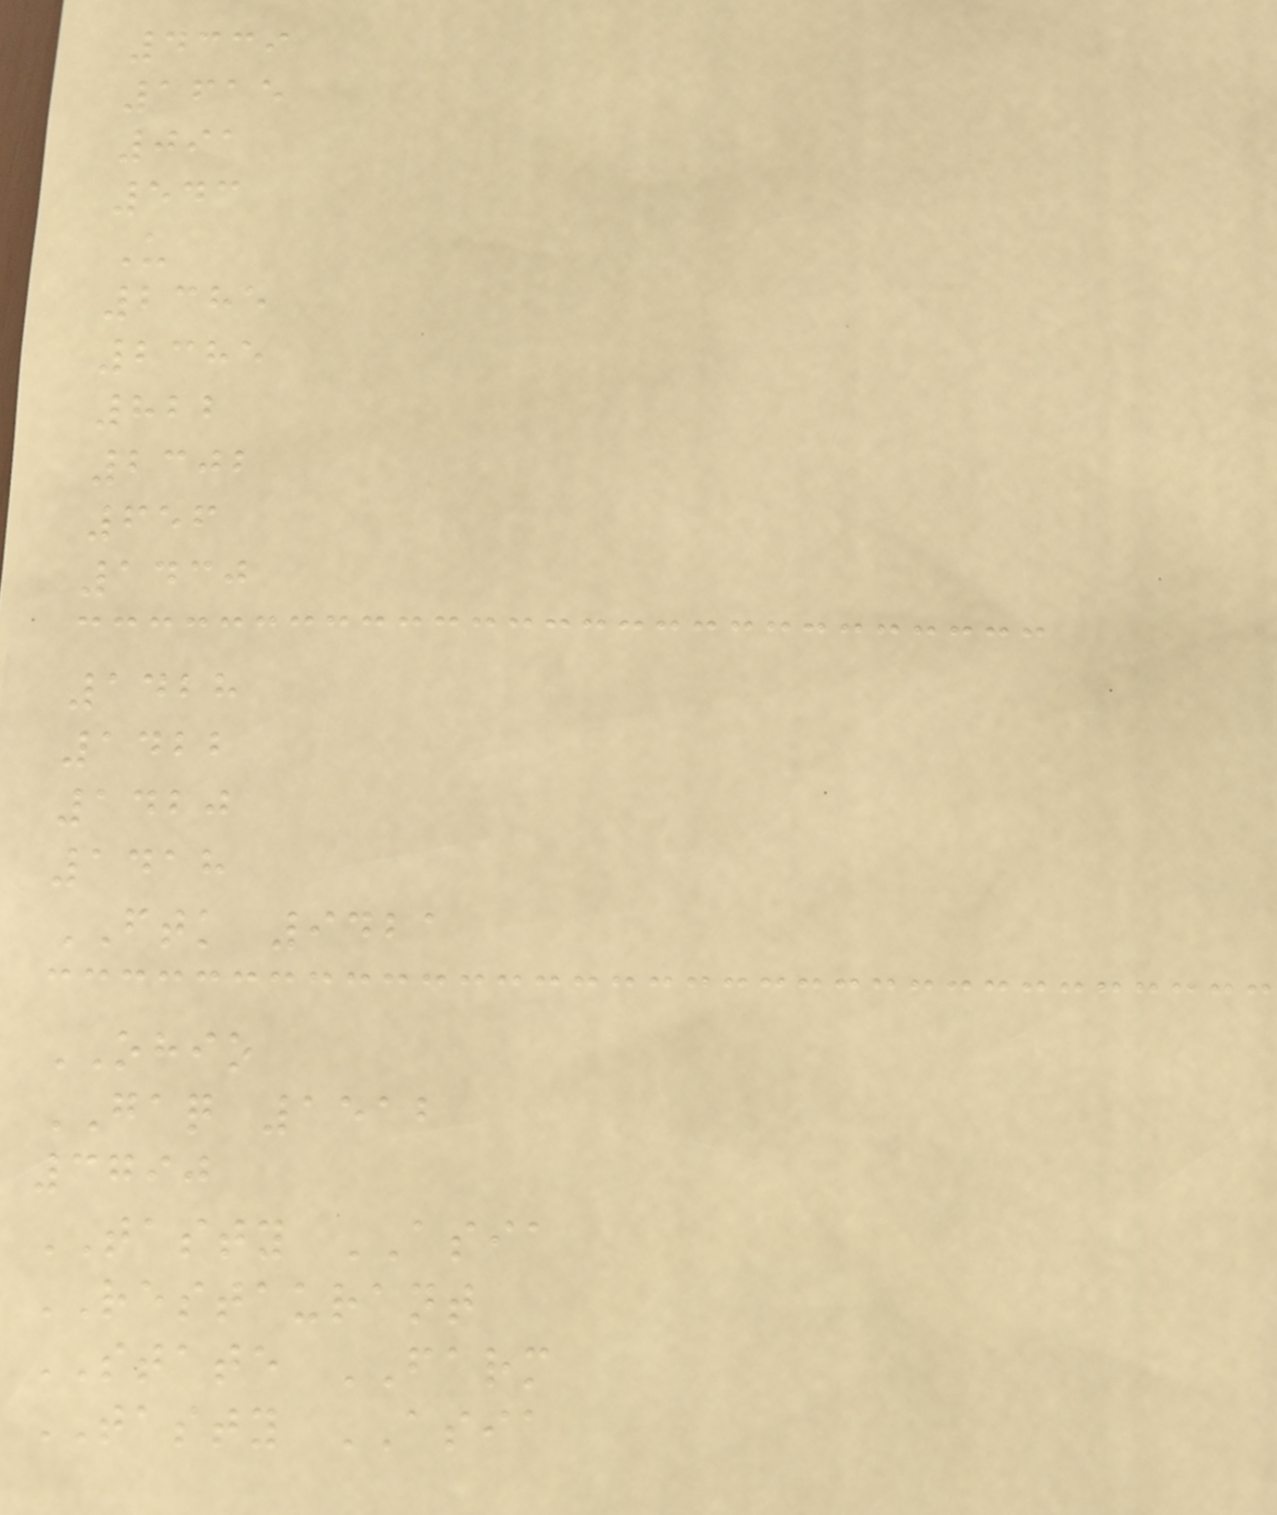4339
1615
091
543
U
2385
2385
822
2302
656
1430
1428
1422
1420
1418
FTK 9421
OHIO
GAQ 1512
3790
TASTY ASIA
RESTAURANT
STATE FARM
TASTY ASIA
